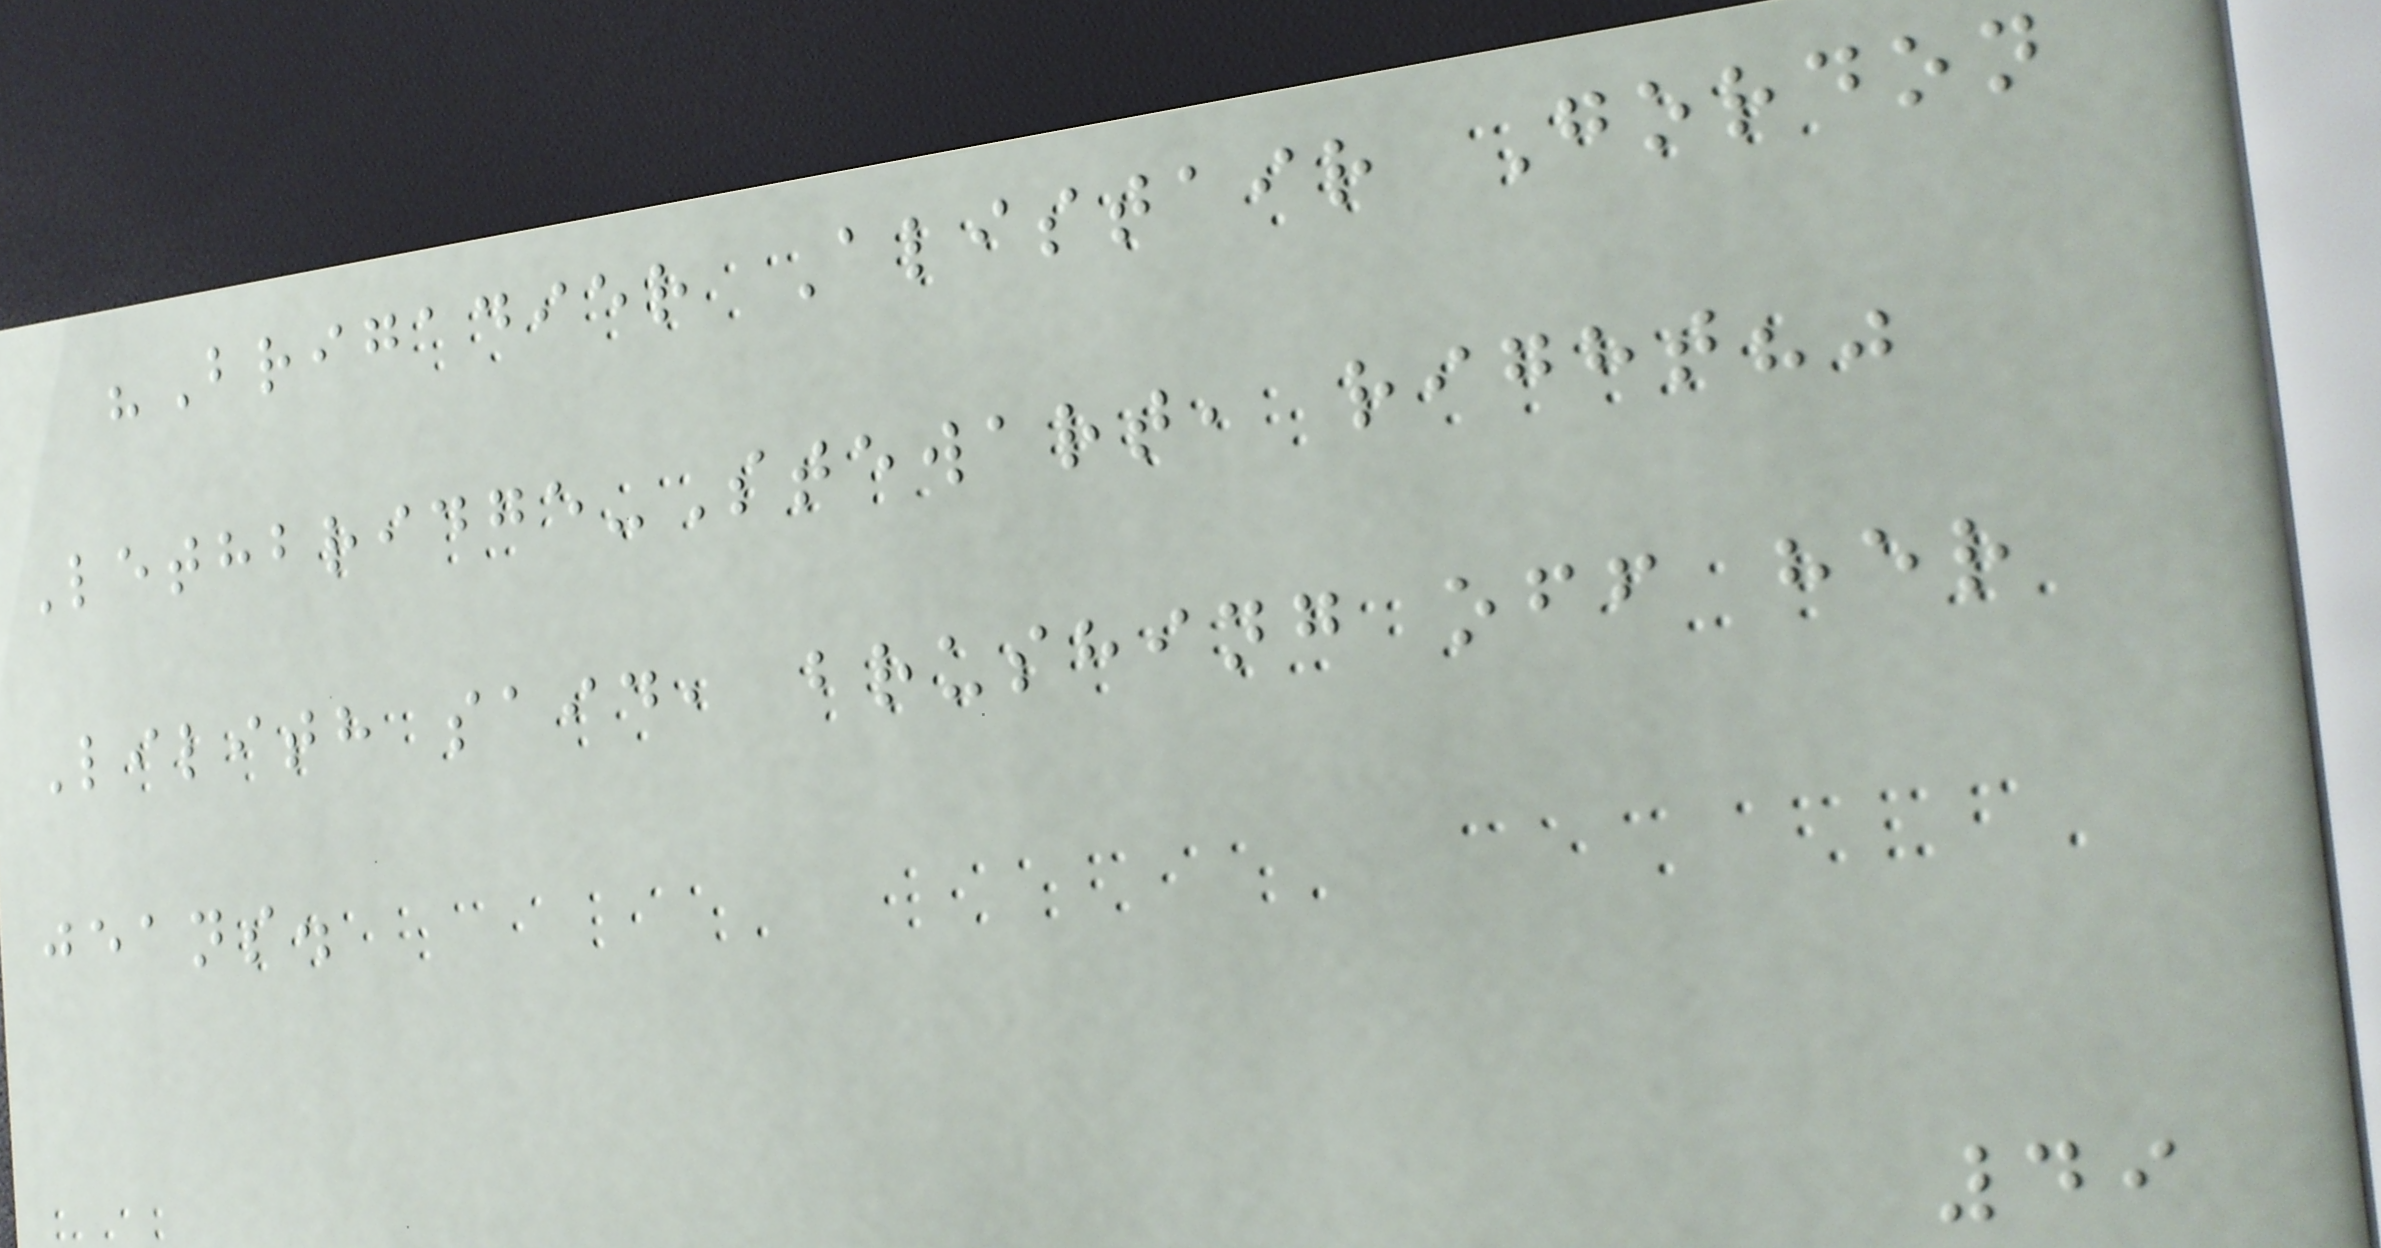"Brigadier Alistair Gordon
Lethbridge-Stewart, right?"
Lilith said, brushing off her
jeans.
49
